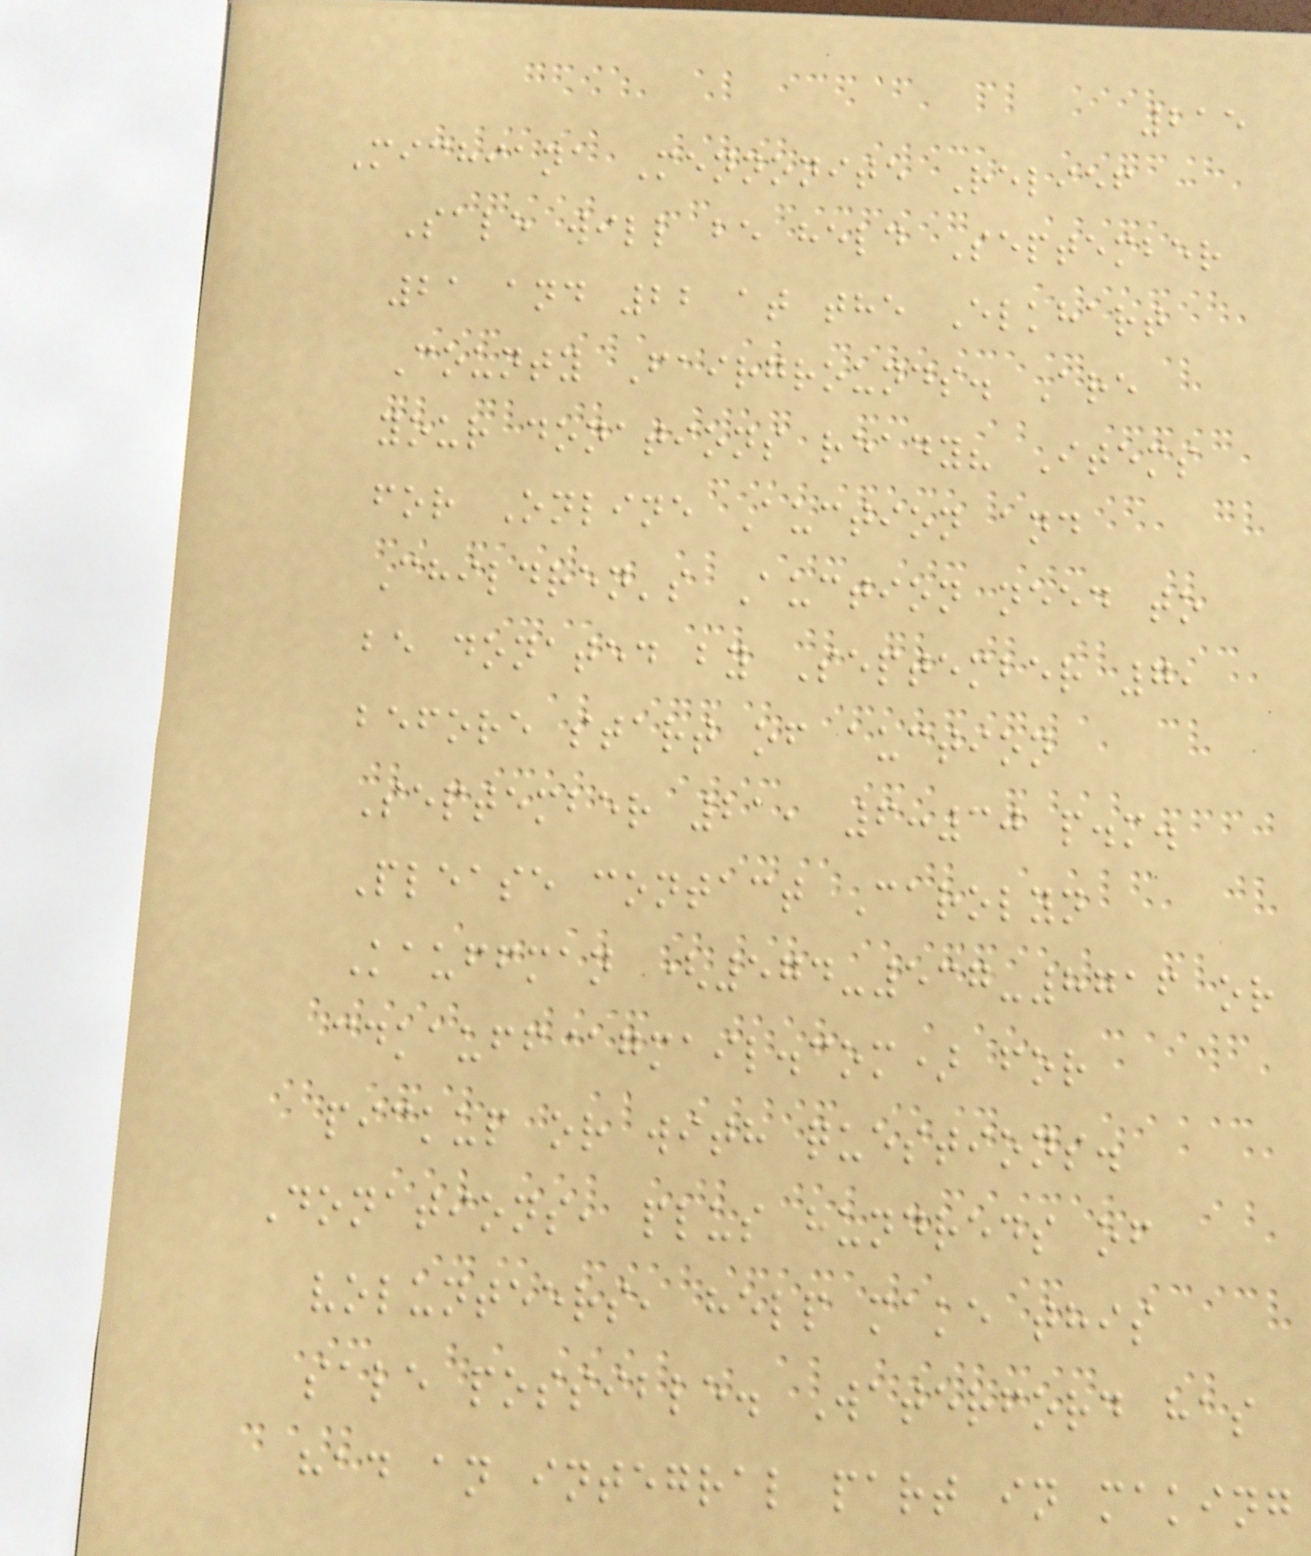215
Michiana Mennonite Relief
Sale will be held September
21 and 22 at the Elkhart
County Fairgrounds. Are
your donations ready? Items
for Online Auction and
Children's Auction need to
be donated by September 7,
before start of auction
September 21, 6:30 p.m.
Please contact Carolyn
Kauffman (574-537-8716 or
cdkauff@gmail.com) for
pickup or with questions.
Donations, plus hundreds of
volunteers, help make this
sale possible. Waterford has
had an integral part in making
